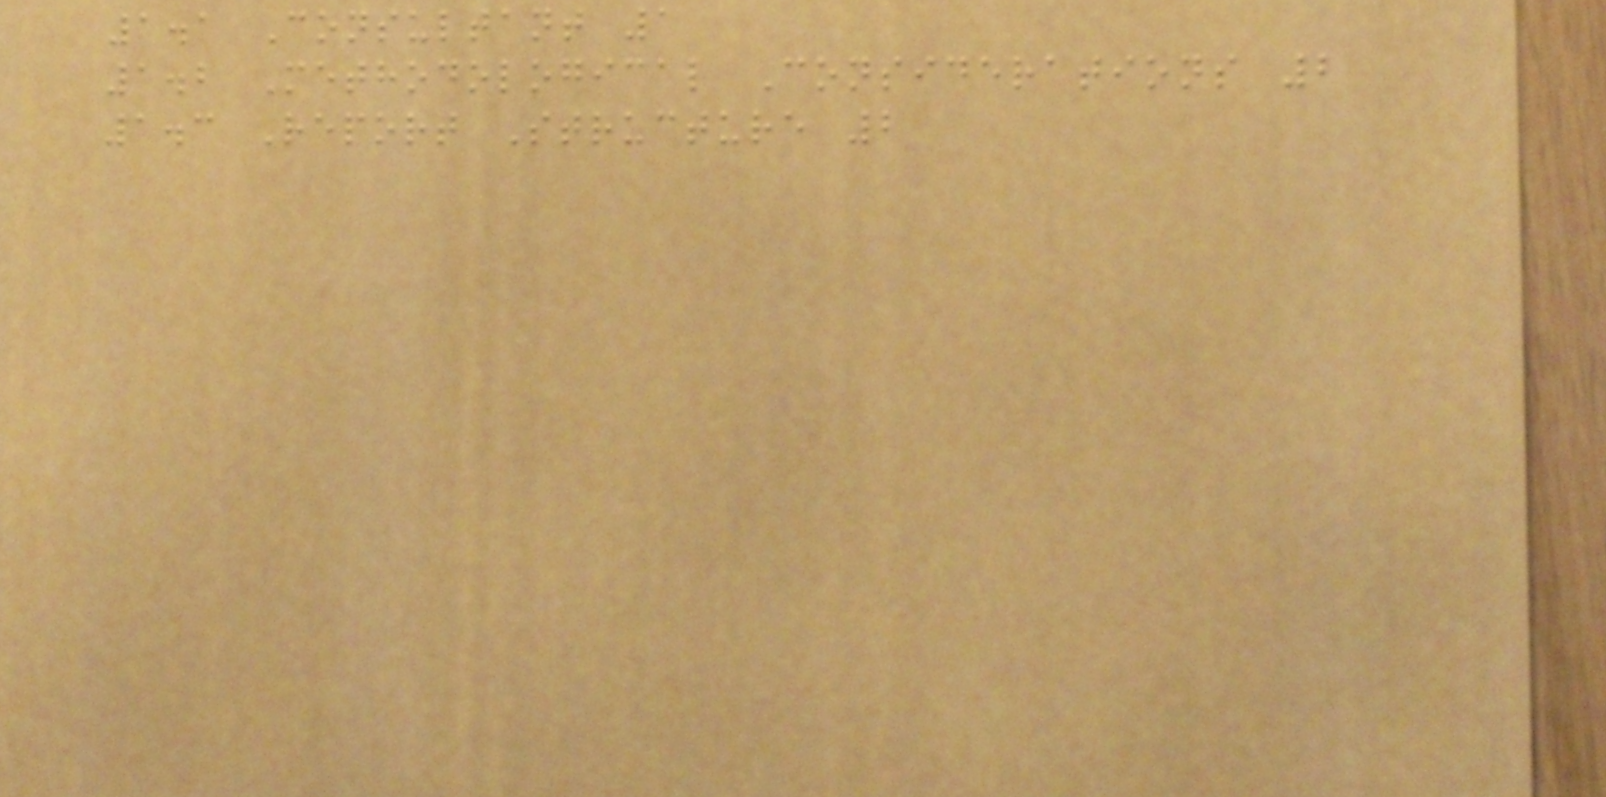1.1 Consultant 1
1.2 Methodological Considerations 2
1.3 Report Structure 2
